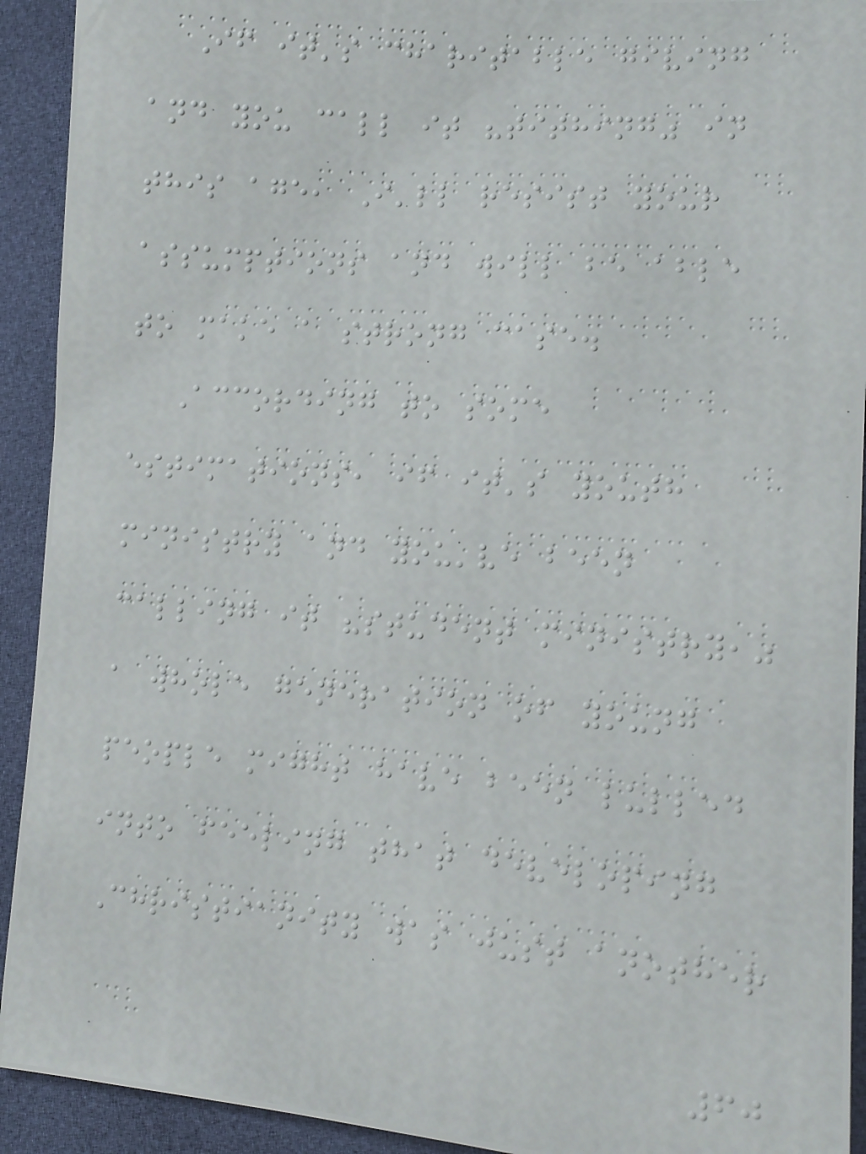If it's charitable giving
and you call it "tithing" in
this age, I'll resist your
assumptions and will be able
to make a strong case.
According to some
estimations, if it's youth
ministry and you've been
calling it "student ministry,"
a whole generation of young
people might have been lulled
into feeling that developing
Christianity was just another
60
